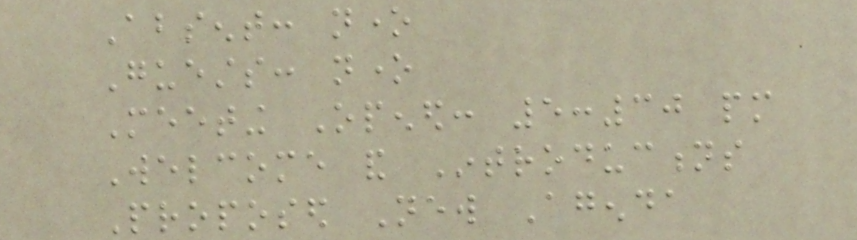Absent: none
Guests: none
Meeting Opened: 5:30 pm
Welcome and Introductions
Proposed New Agenda
